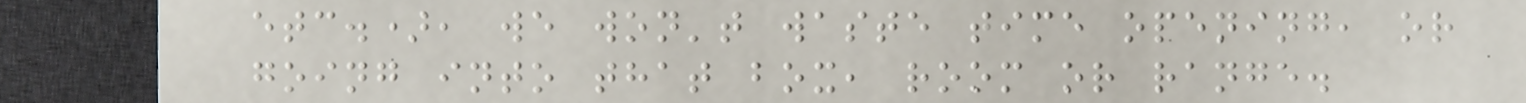etc.), we won't waste time opening, or
going into that box, room or range.
